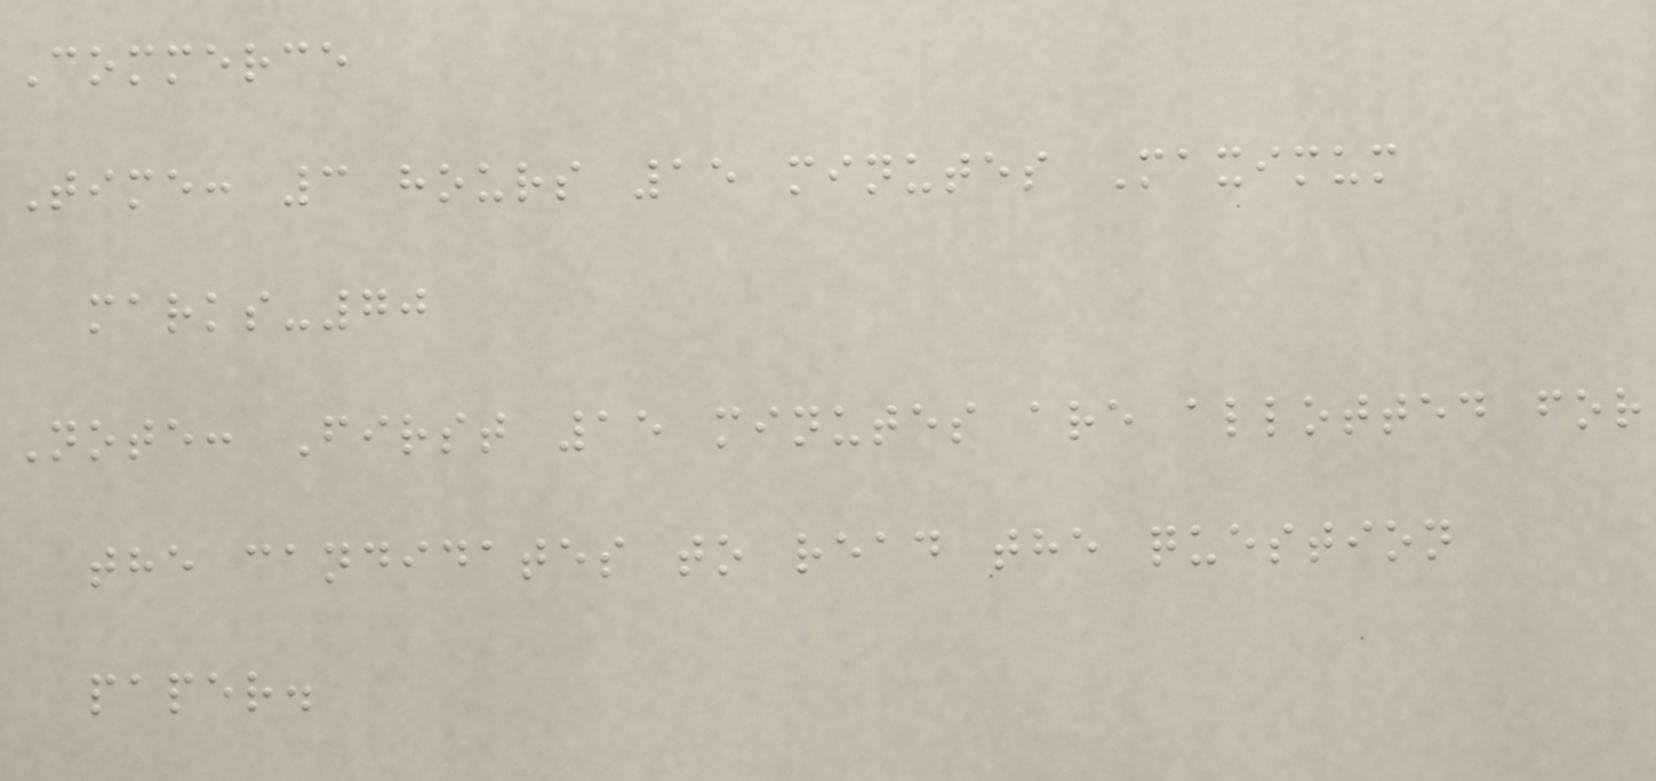Commerce
Time: 3 hours 15 minutes Maximum
marks-70
Note: First 15 minutes are allotted for
the candidates to read the question
paper.
